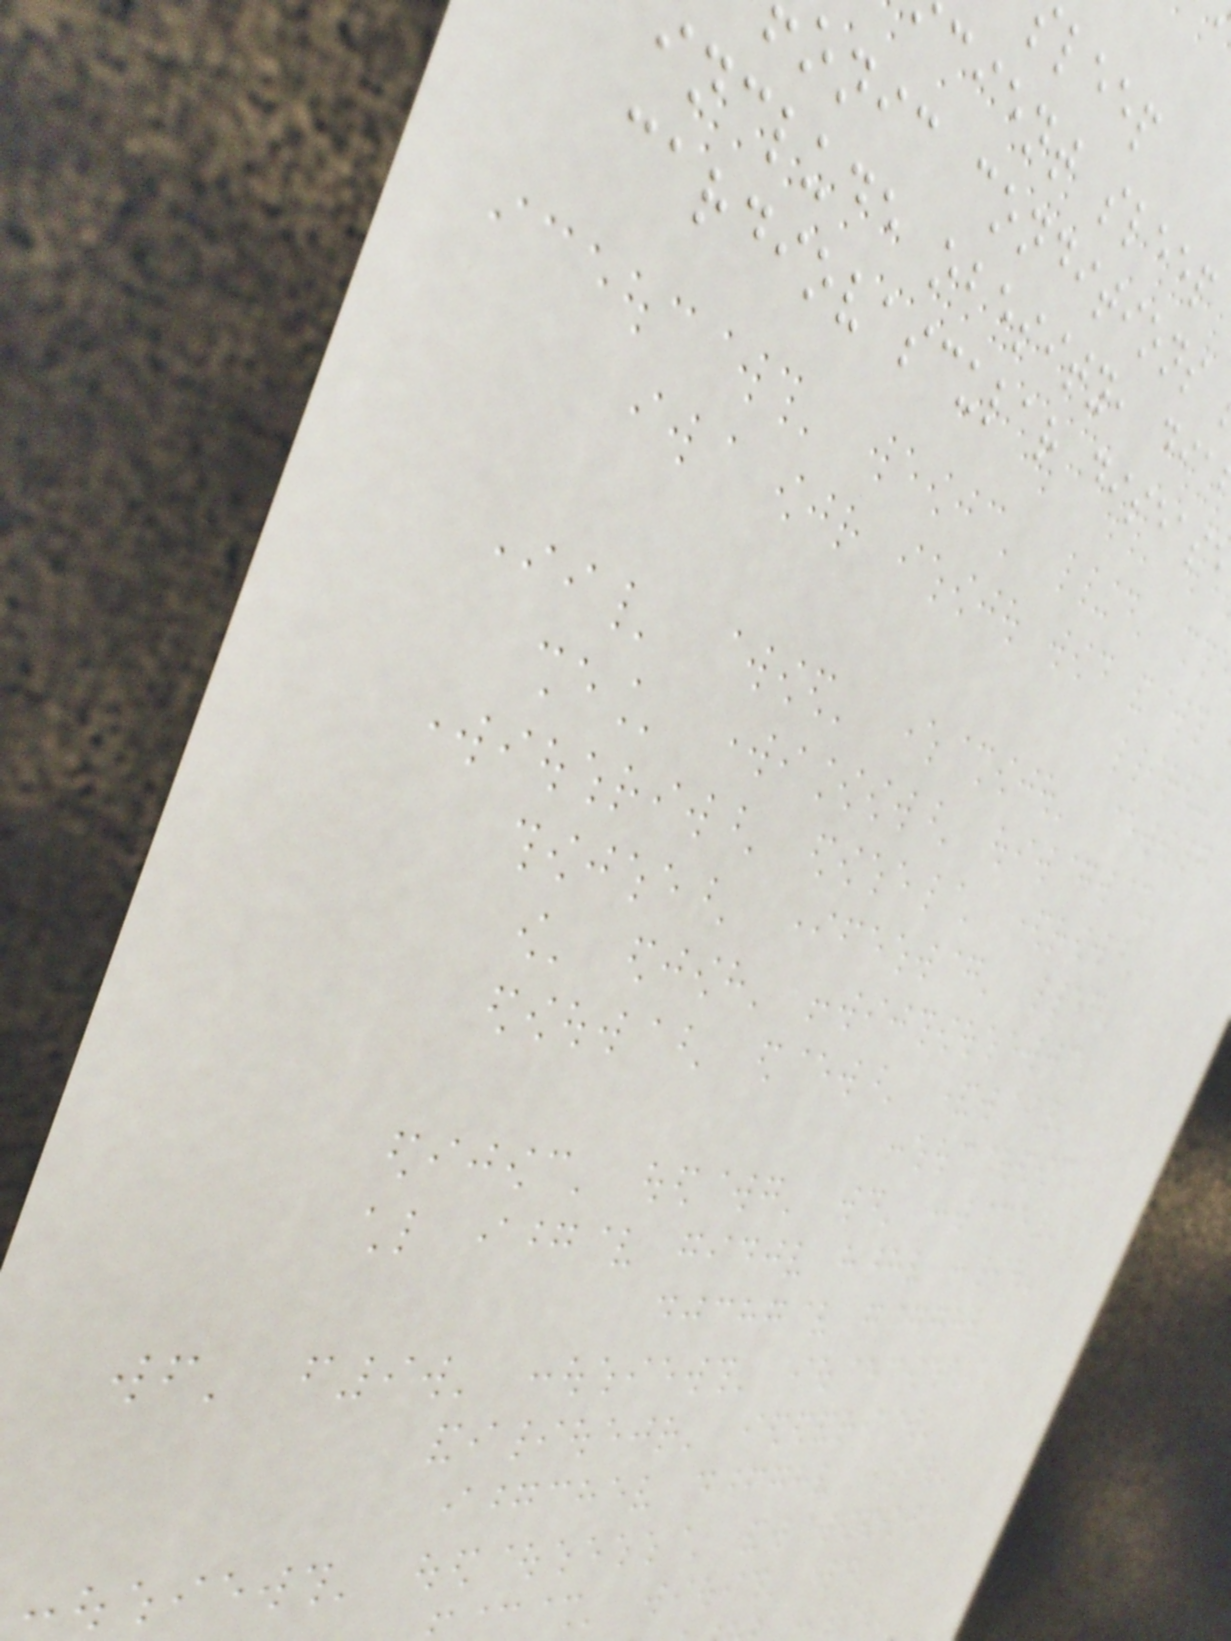leep
cient sleep
onic conditions
include obesity, dia
cardiovascular disease
